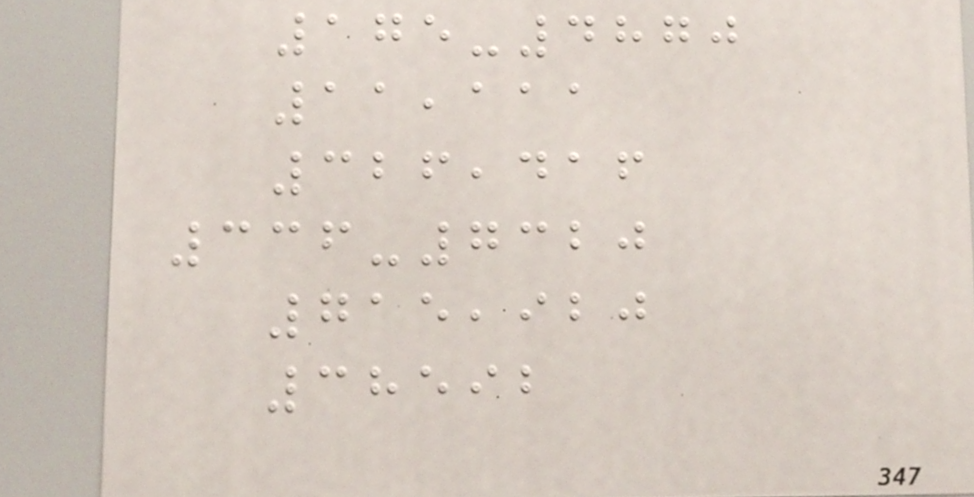175-4870
11,111
326,416
336-7320
715,920
38592
